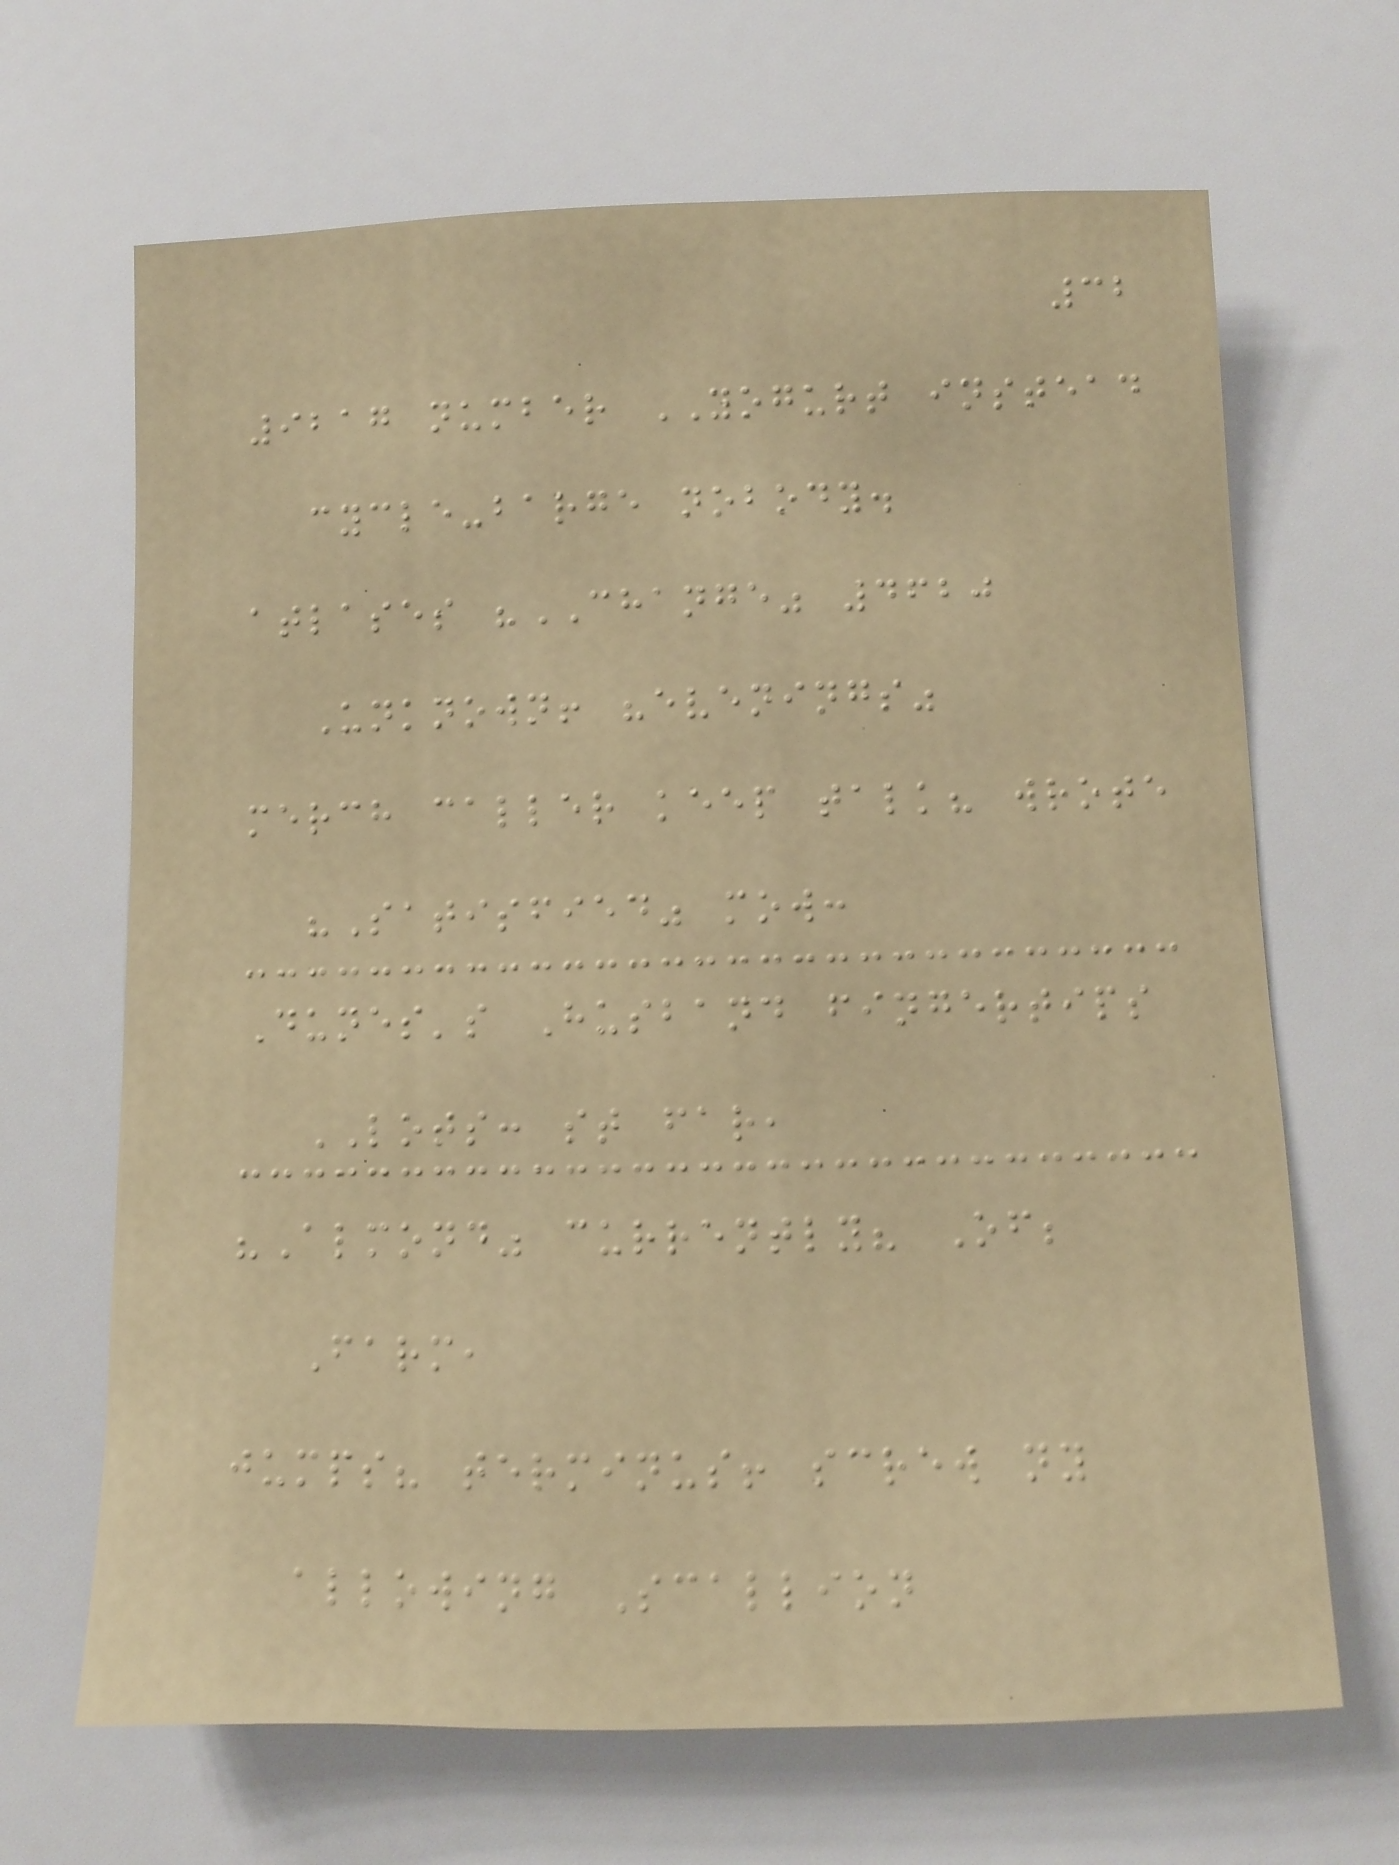32
9217 number YOGURT instead
cycle-barge nobody.
atlases "CHANGE" 4620
Unknown! "evenings"
merch caller keep talk? wrote
"Satisfied" mow:
Dunes's Husband fingertips
LOTS: st far,
"Almond" currently? Of;
Farm,
jumps? terminus! screw ny
allowing Scallion
